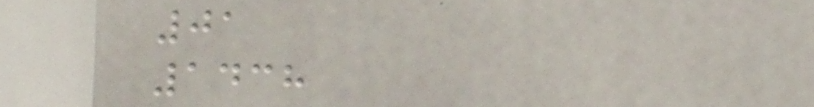01
1438
